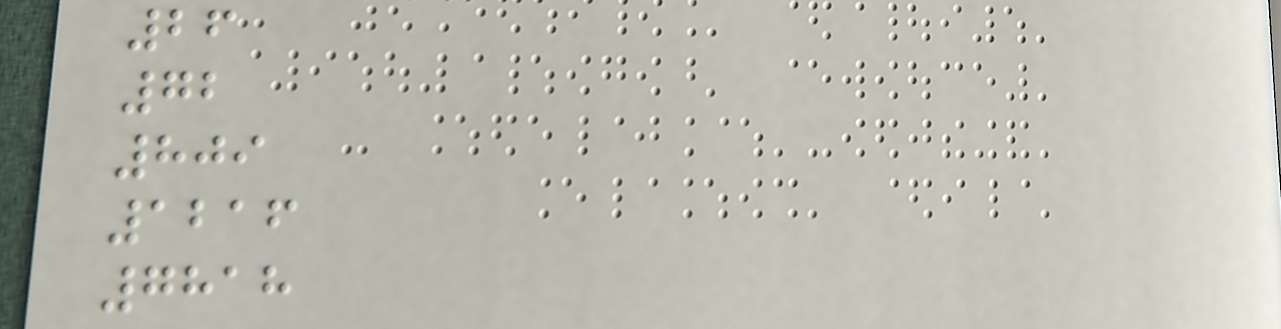26
72
809
1216
7818
